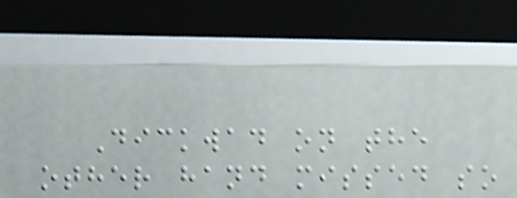Dickwad on the
other hand missed so
